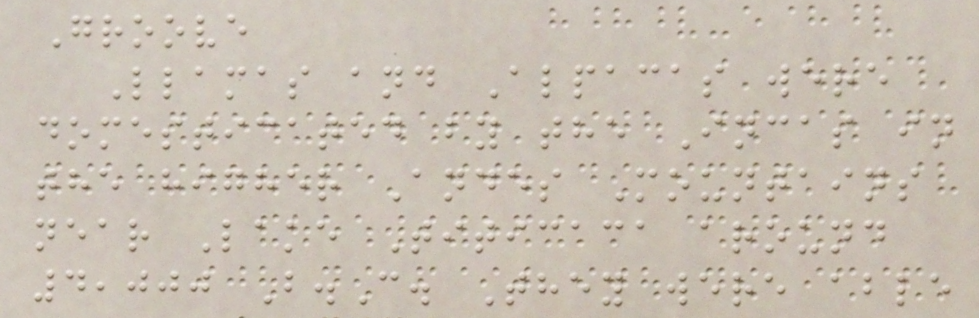Groove
Llamas and Alpacas were
domesticated by the Incas in
the higher Andes Mountains
near Lake Titicaca around
4,000 B.C. They were able
